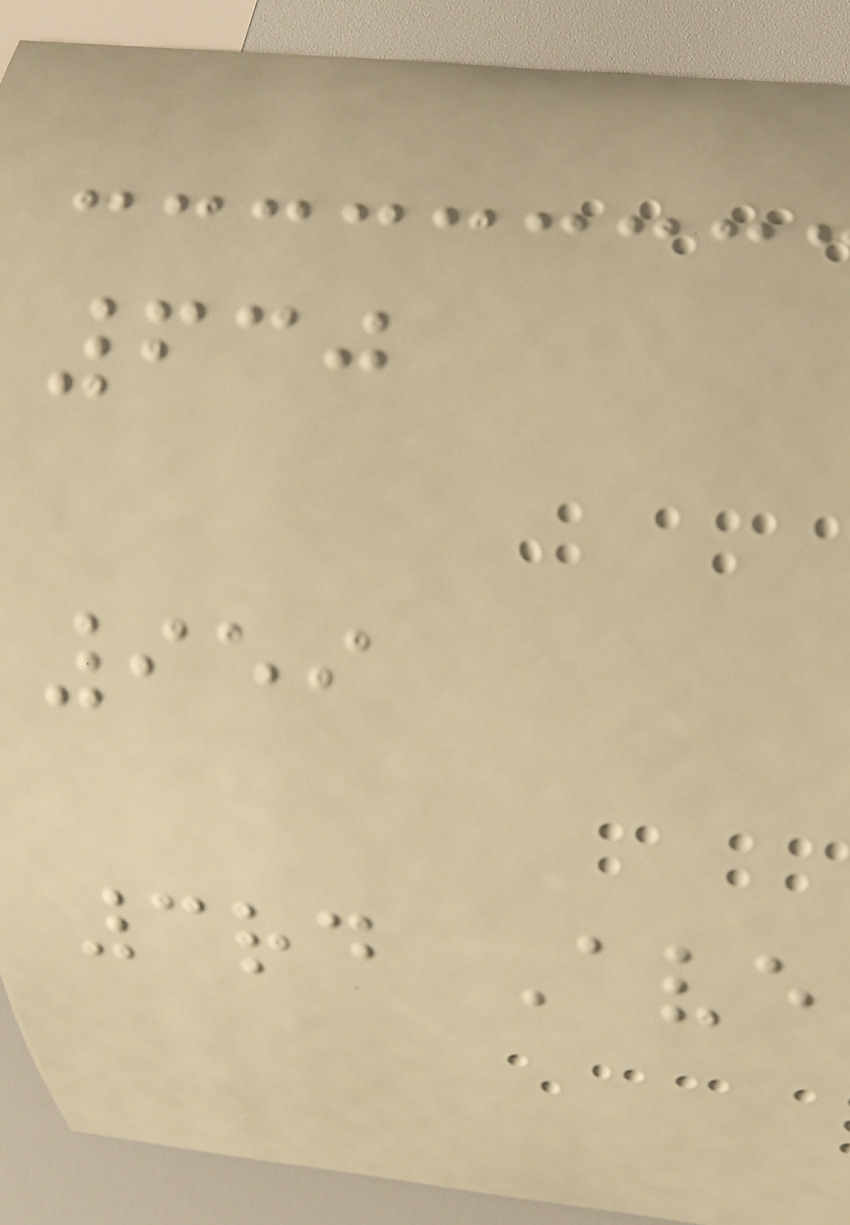630
959
3rd Ave
